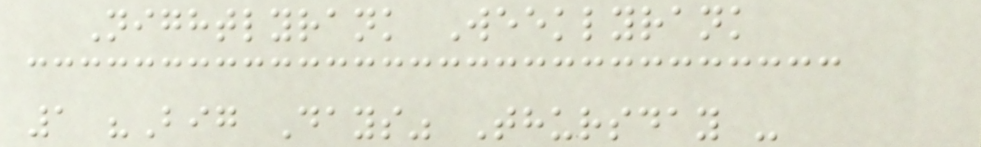Nightlyrank Weeklyrank
1 "Big Days" Thursday -
